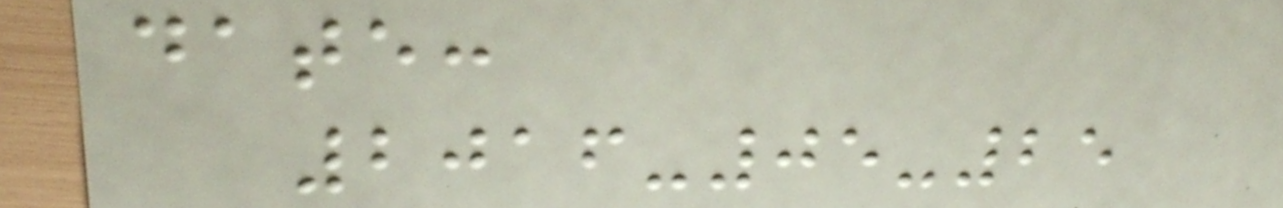date:
2016-05-25
